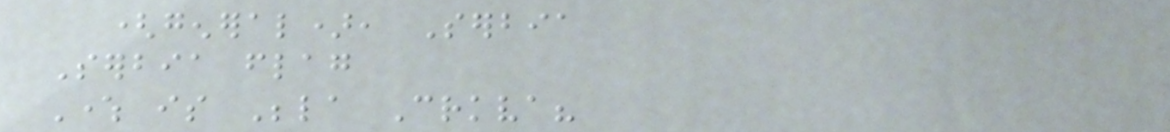(general), Serbia
Serbia flag
Where is Bela Crkva?
